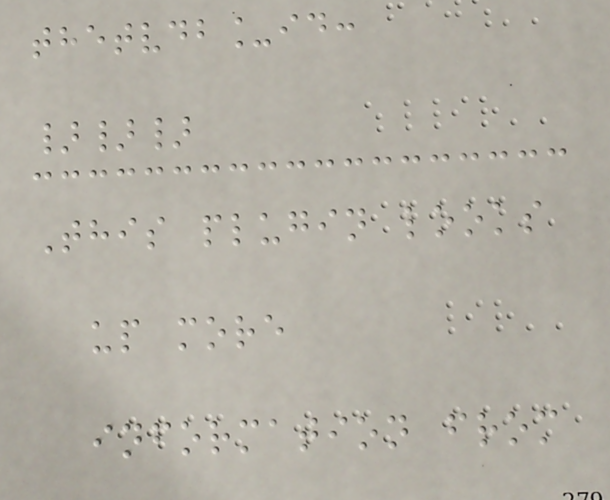thetvdb_id:
}}}
This plugin looks
up more
information from
